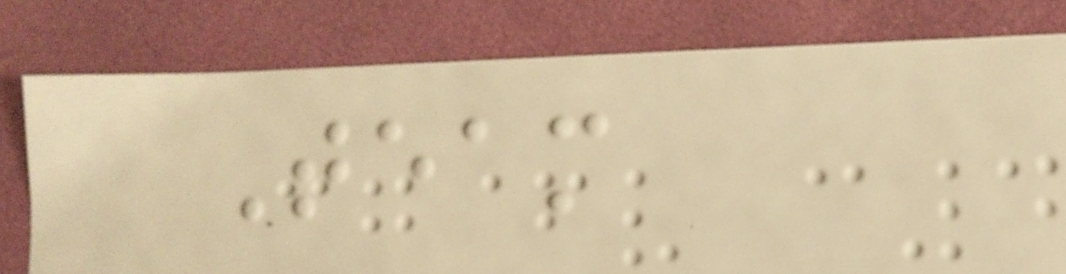Team
